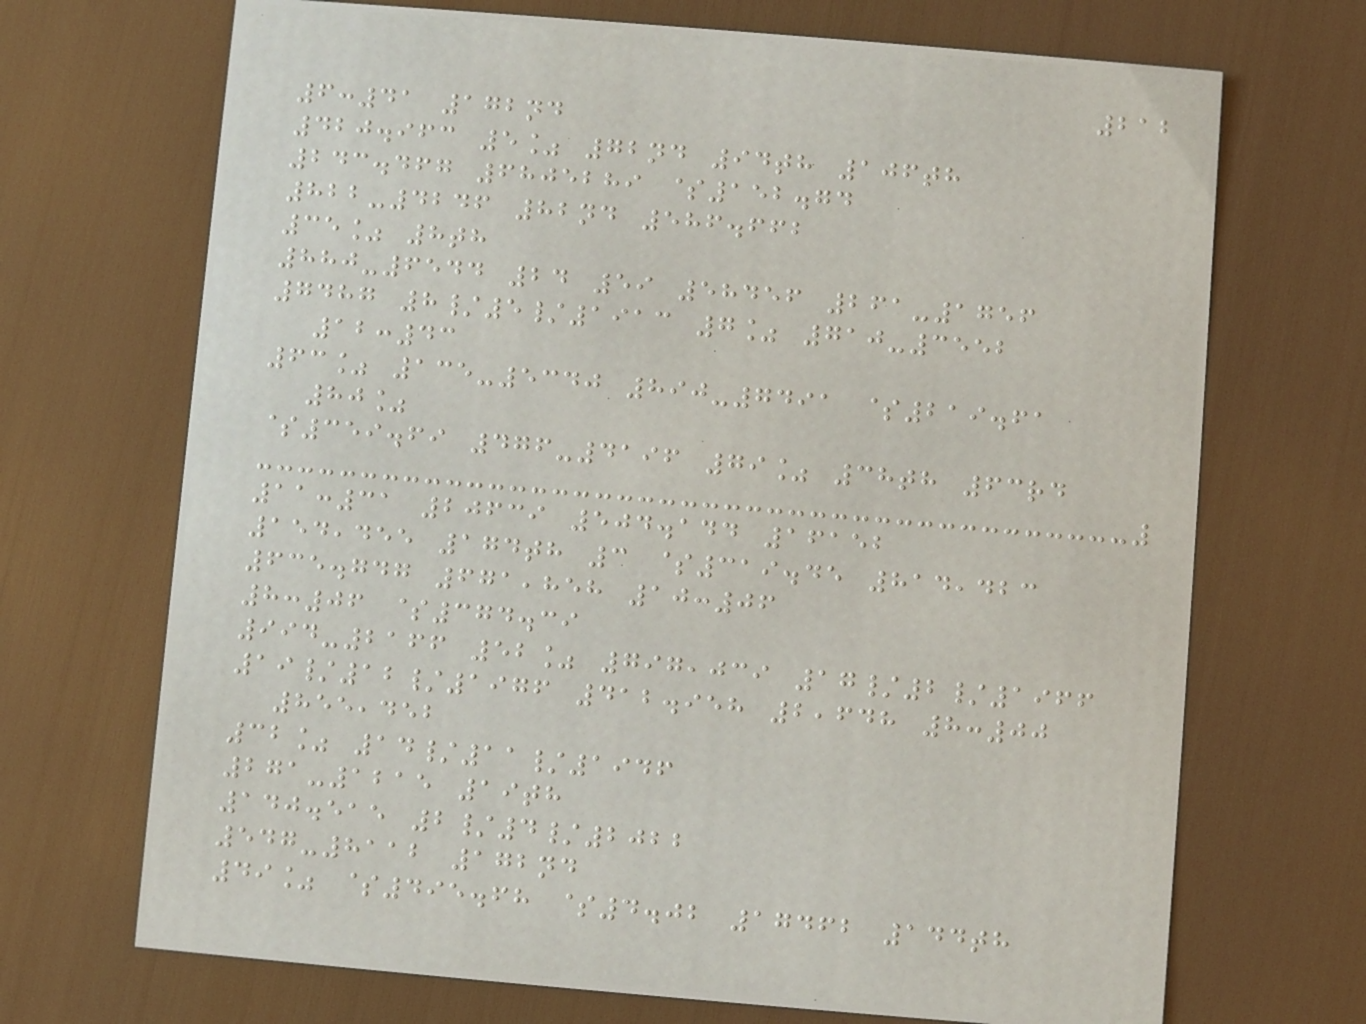212
6:41 172nd
420.963 5% 72nd 94th 106th
243.467 6805289 $152.74
822-4246 82nd 586.662
35% 8th
880-6544 24 59 58456 261-1756
7487 8/5/1913 7% 710-3552
12:43
63% 135-5340 890-7491 $219.61
80%
$359.69 476-4196 79% 38th 63rd
11:31 20639 504.144 16152
154,455 174th 3 $319.45 814,423
635.747 671,858 10:06
8:06 $374.39
994-2166 52% 797,039 17/2/1966
19/12/1976 412.958 2,648 8:00
855,452
32% 14/11/1946
271-1215 19th
140.515 2/4/2022
547-8112 172nd
49% $495.68 $4.02 17462 144th
